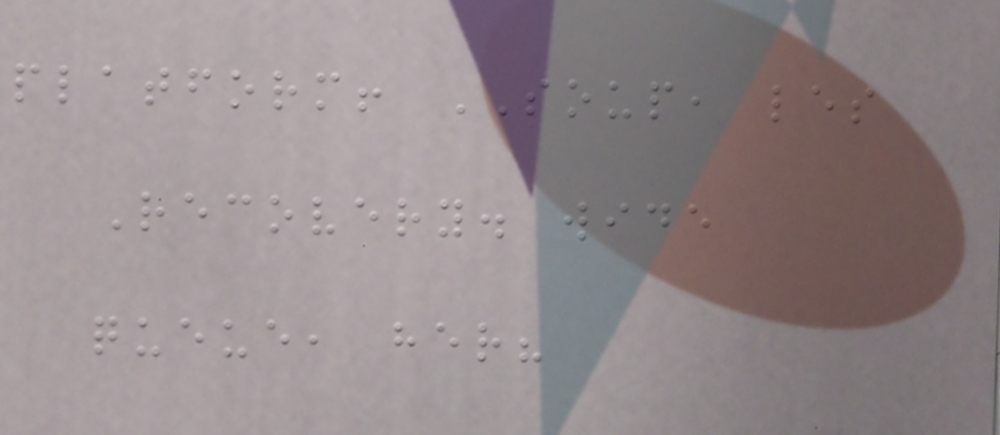platform! SOUP, les
Recovery. wide
queue, her?
